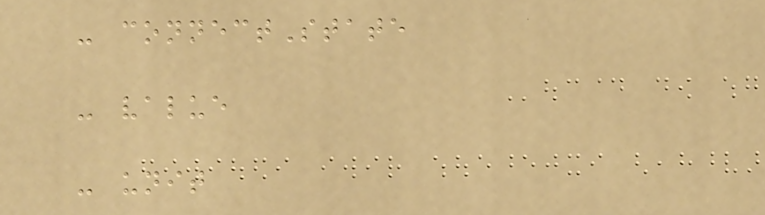- connectState
- value
- unit
